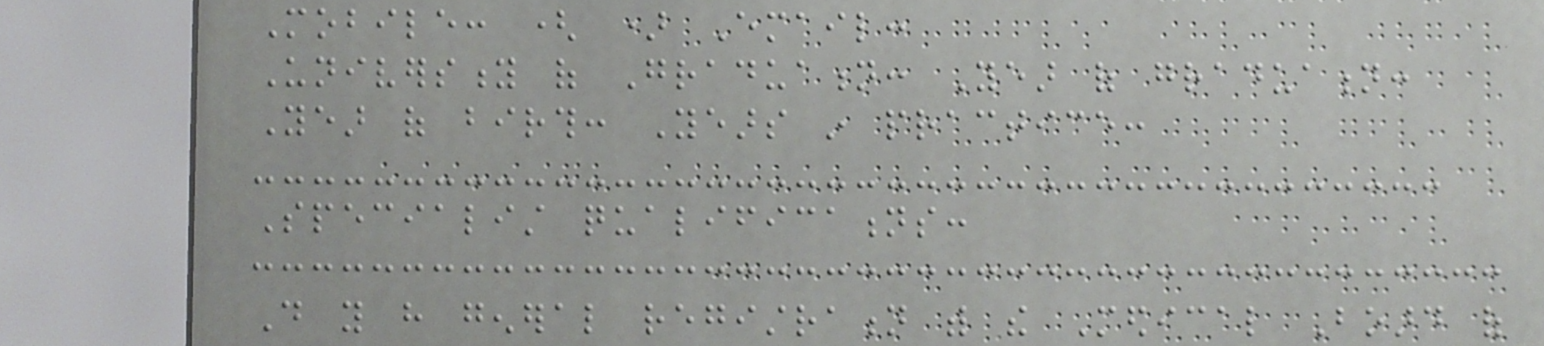Mobile: ( ) Email:
University of Graduation: Year of graduation:
Year of birth: Years in practice:
Specialist qualifications:
Do you have general registration with the Medical Board of
